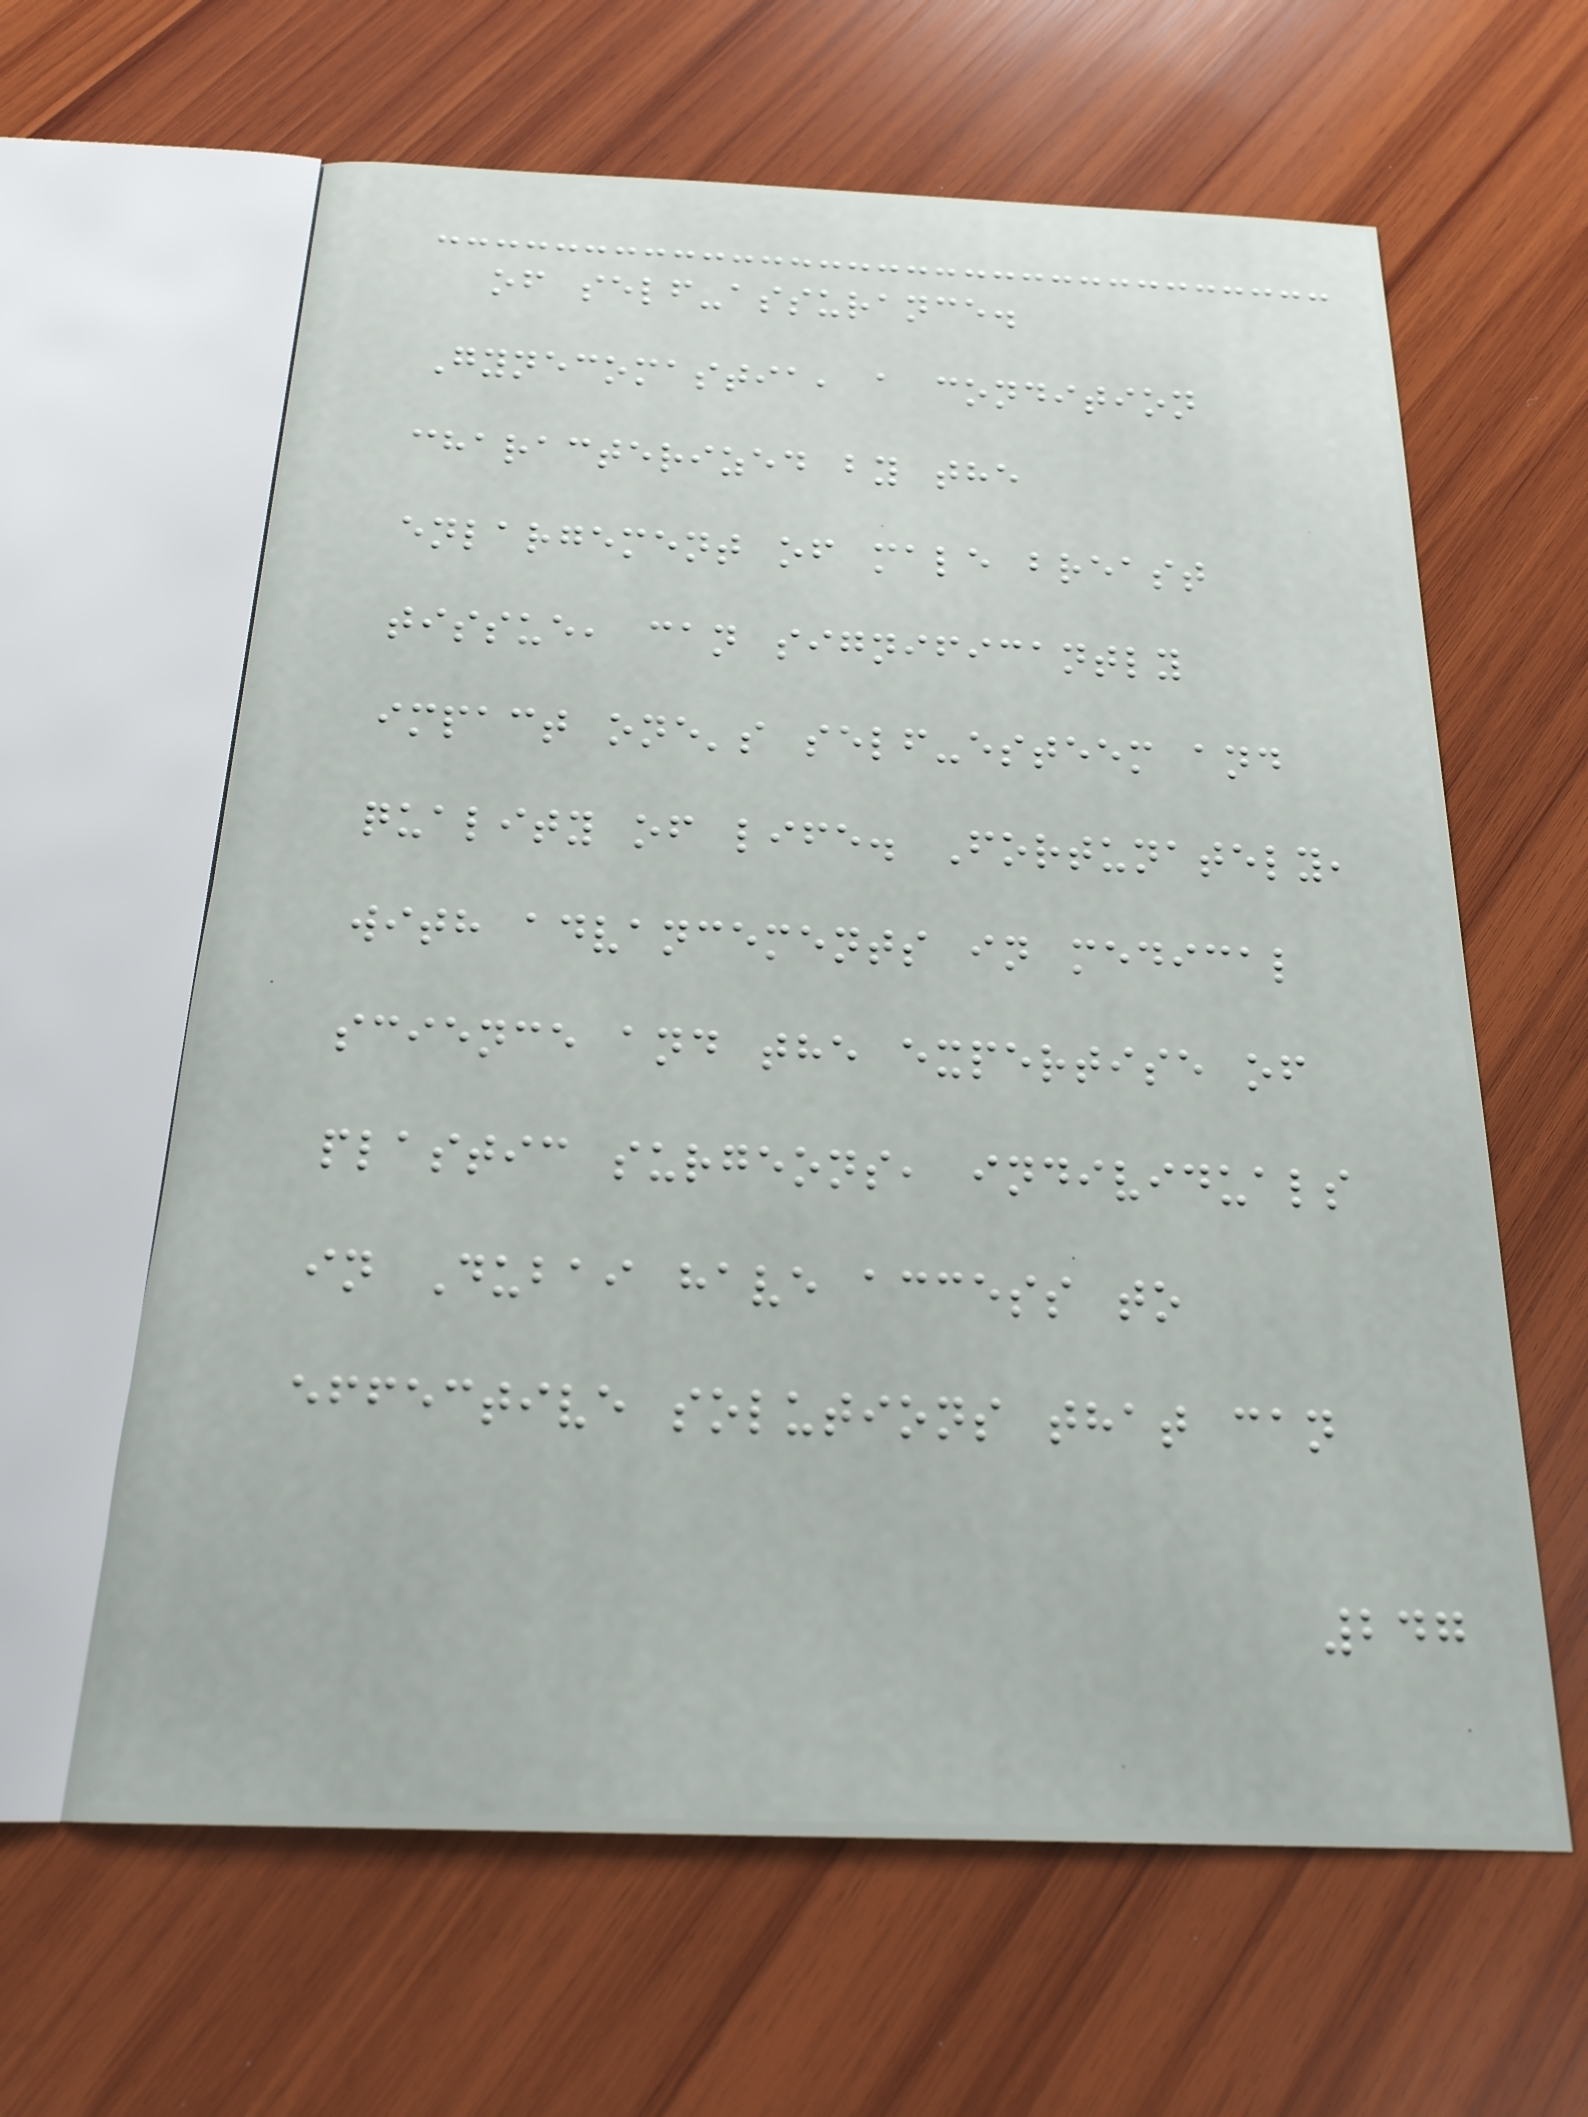of self-assurance.
Gynecomastia, a condition
characterized by the
enlargement of male breast
tissue, can significantly
impact one's self-esteem and
quality of life. Fortunately,
with advancements in medical
science and the expertise of
plastic surgeons, individuals
in Dubai have access to
effective solutions that can
247
